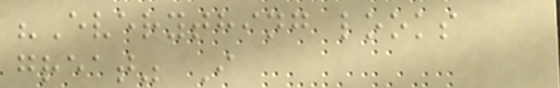"Everything looks
great" I
